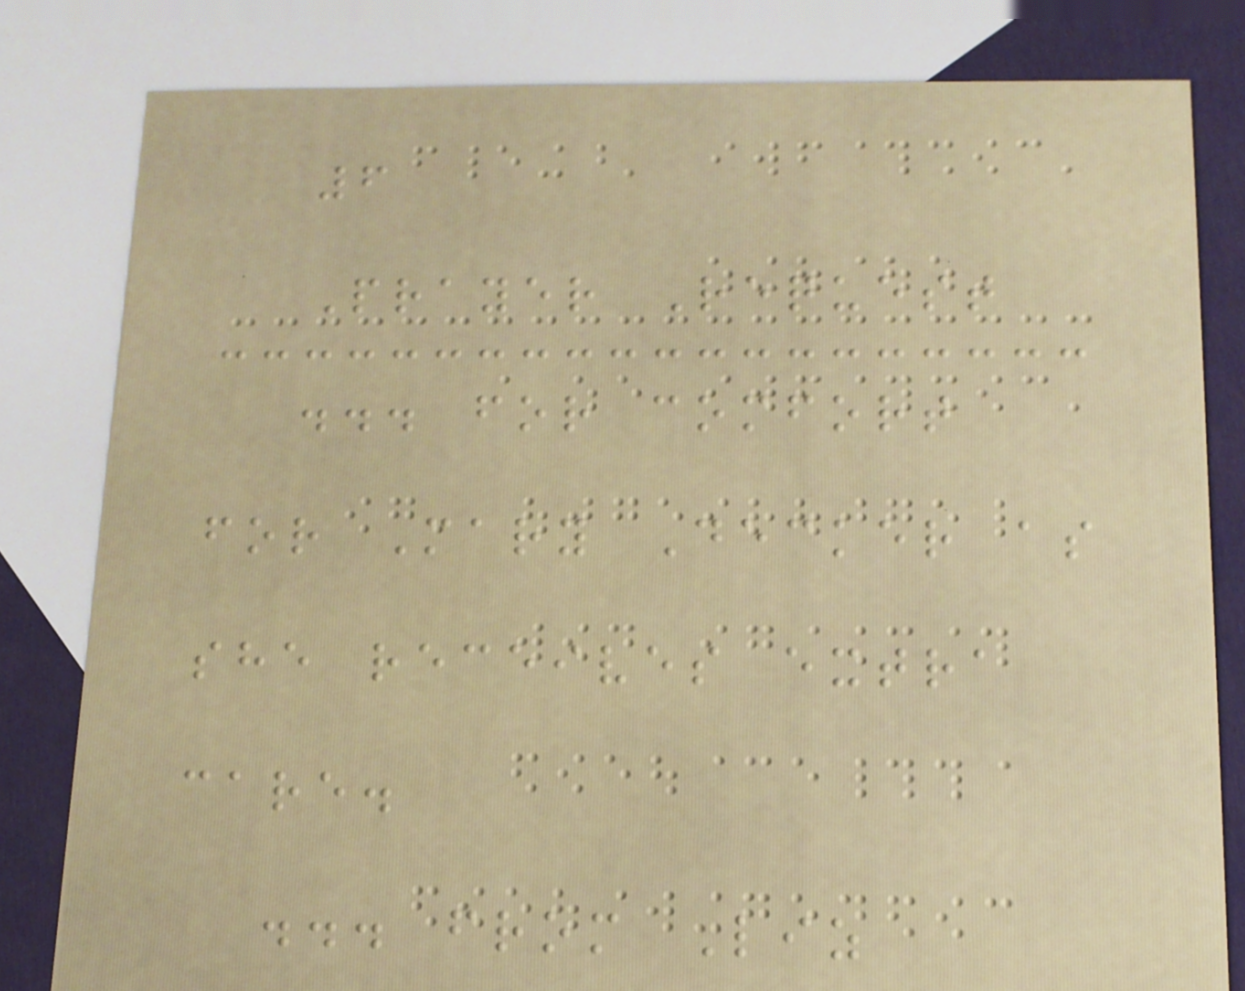6
Prayer Request
... for comfort
for Mary Decker as
she receives extra
care.
... from Liz
